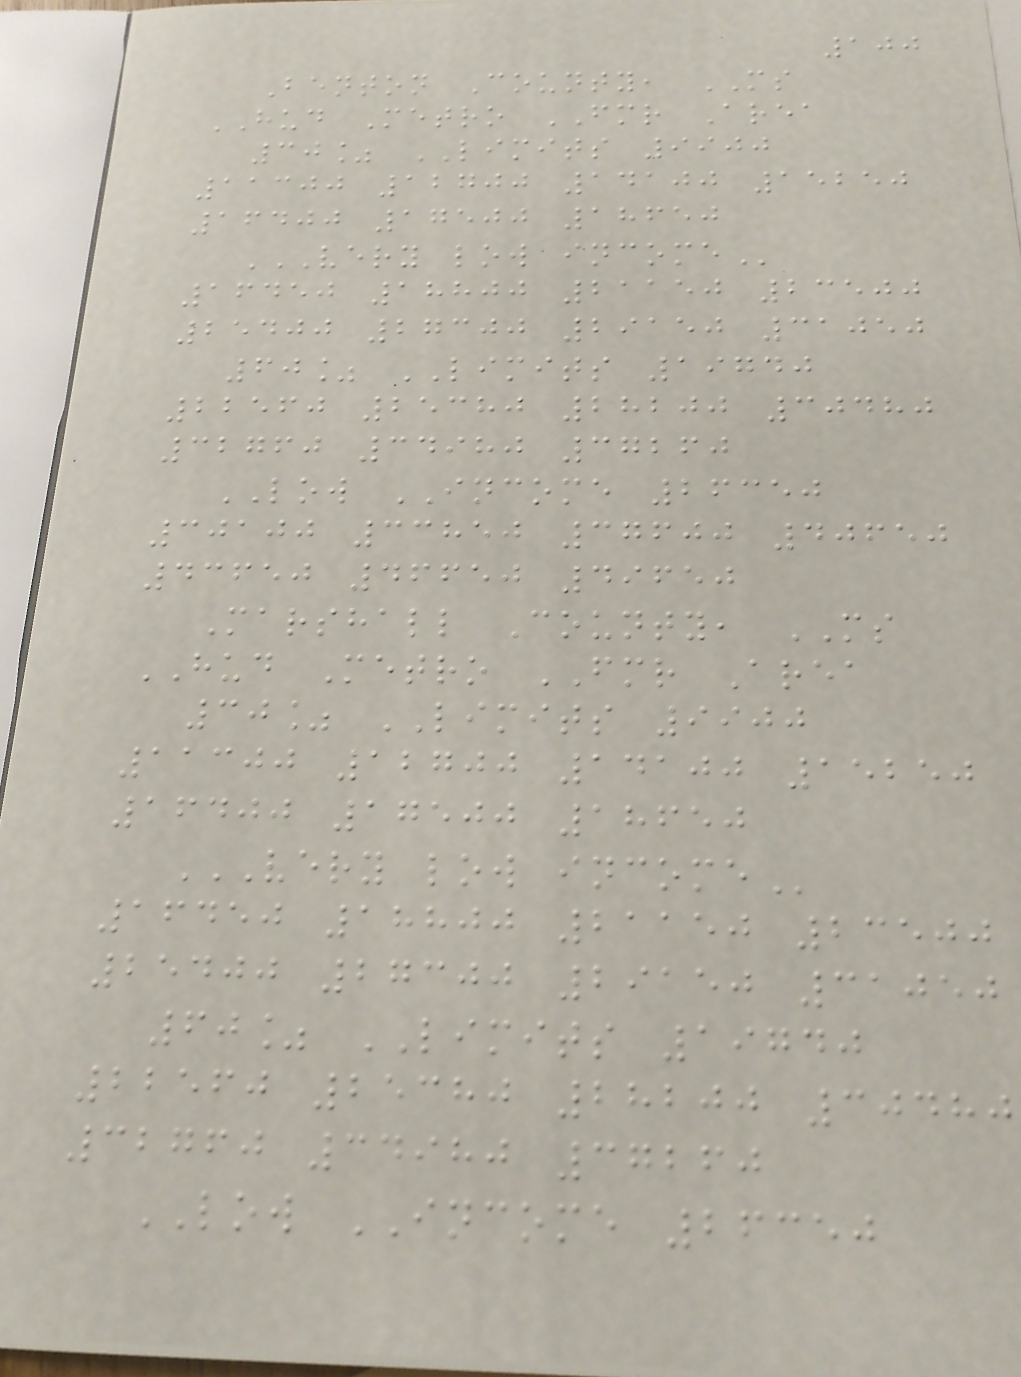100
Benton County, MS
HUD Metro FMR Area
30% LIMITS 9900
11300 12700 14100 15250
16400 17500 18650
VERY LOW INCOME
16450 18800 21150 23500
25400 27300 29150 31050
60% LIMITS 19740
22560 25380 28200 30480
32760 34980 37260
LOW INCOME 26350
30100 33850 37600 40650
43650 46650 49650
Marshall County, MS
HUD Metro FMR Area
30% LIMITS 9900
11300 12700 14100 15250
16400 17500 18650
VERY LOW INCOME
16450 18800 21150 23500
25400 27300 29150 31050
60% LIMITS 19740
22560 25380 28200 30480
32760 34980 37260
LOW INCOME 26350
